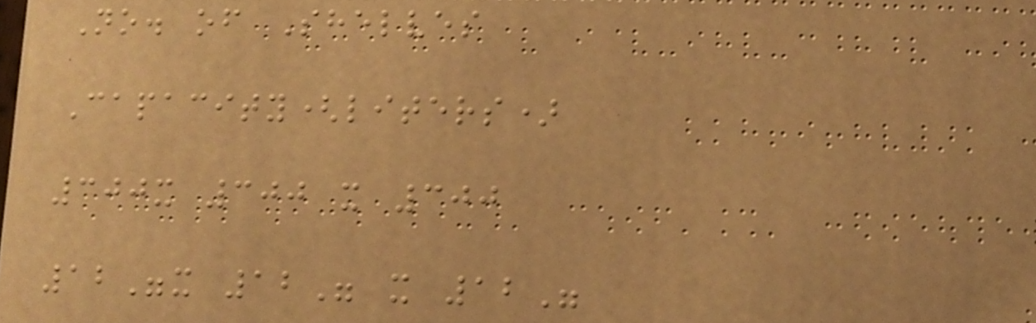No. of Shelves
Capacity(liters)
300x 300 x 300
12"x 12" x 12"
